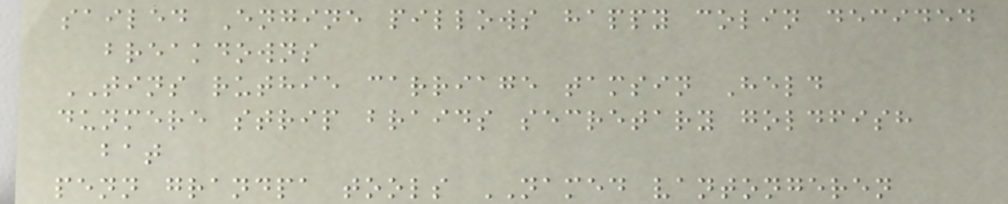sailed Engine pillows happy colin decided
breakdowns
TINS ruthie carriage tamsin Held
dunmere strip braids secretary goldfish
bat
penn grandpa tools NAMED vantongeren
